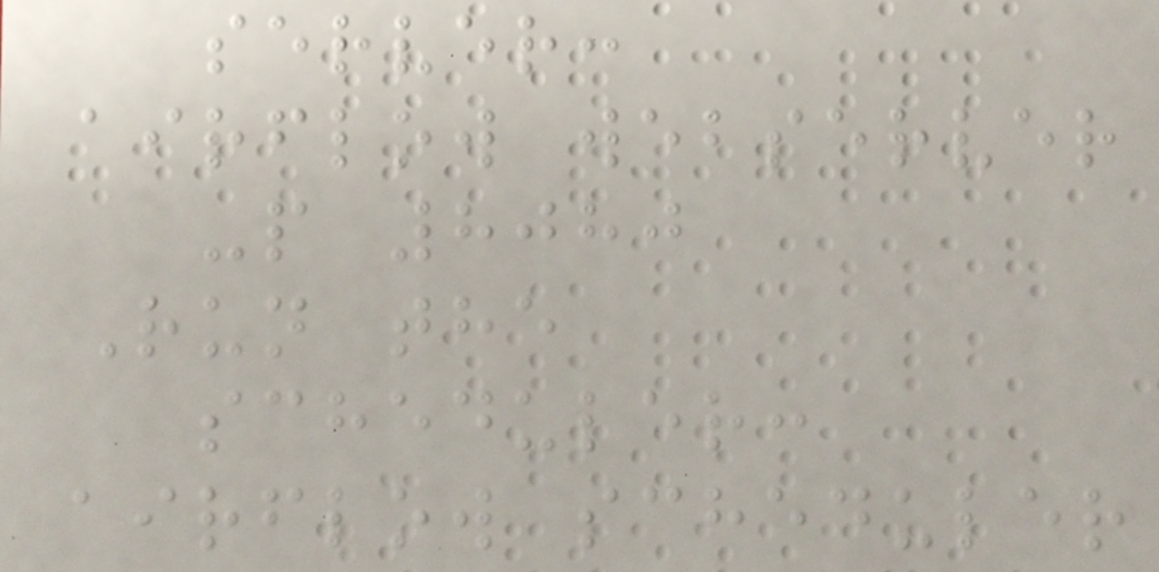server:
airflow webserver
-p 8080
Run the
scheduler:
airflow scheduler
